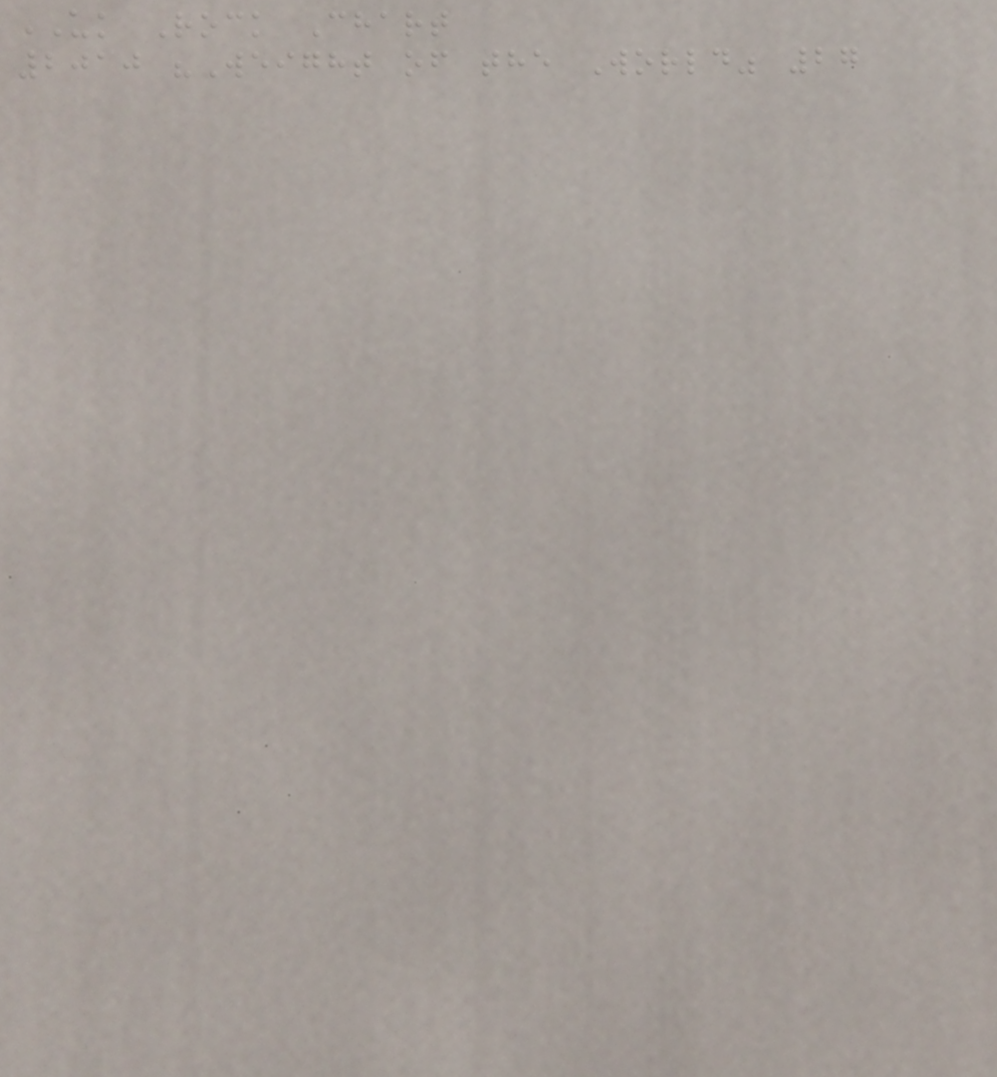UK Rock Chart
2010 "Weight of the World" 27
